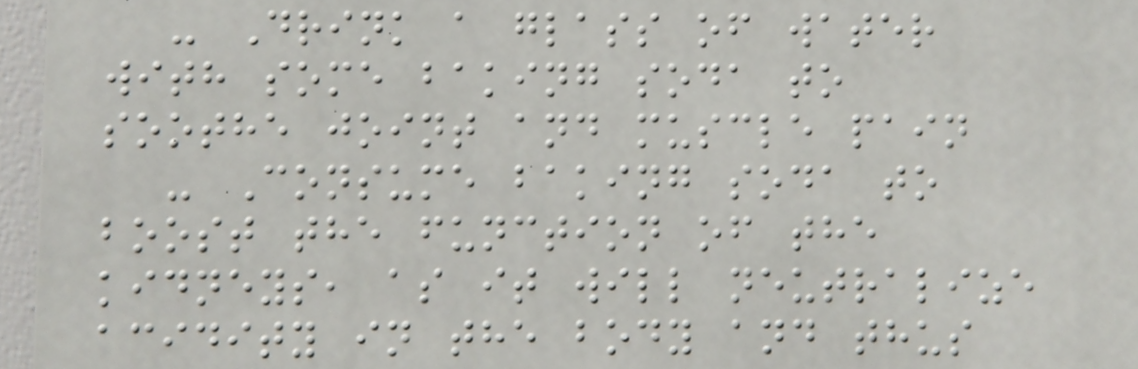- Drink a glass of water
with some baking soda to
soothe joint and muscle pain
- Consume baking soda to
boost the function of the
kidneys, as it will neutralize
acidity in the body and thus
